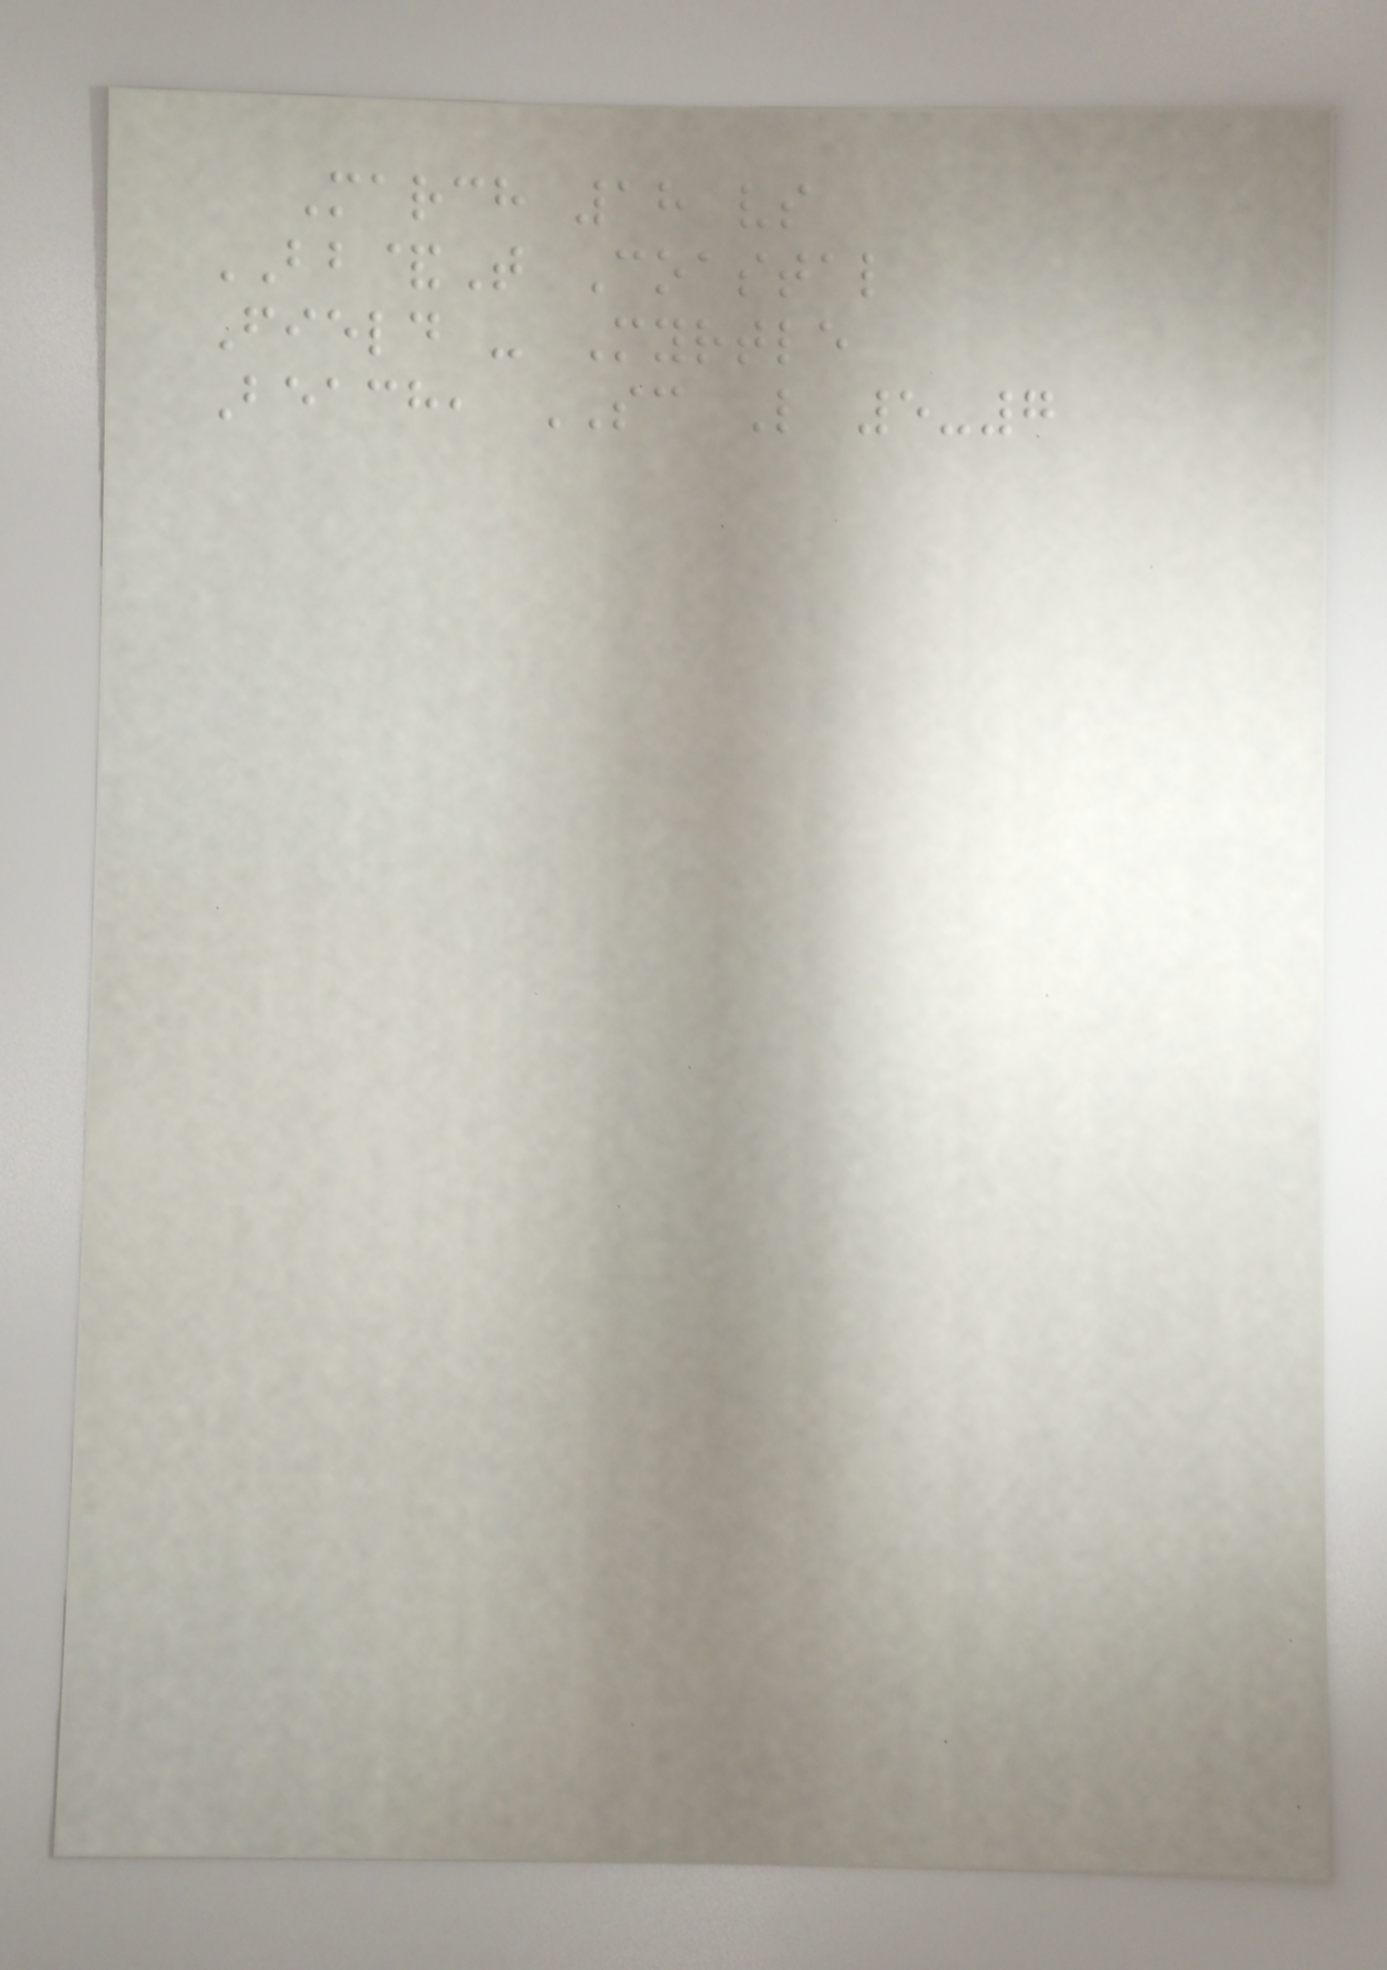March 18 vs
BB&T Coastal
Field - Myrtle
Beach, SC L 5-7
